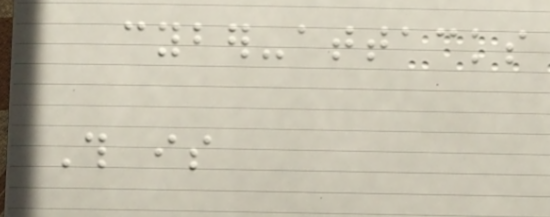cyber-attacks
This is
